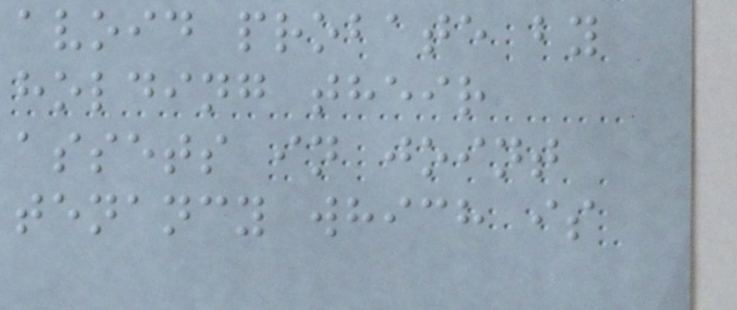avoid probate by
holding their
assets in joint
tenancy which is
